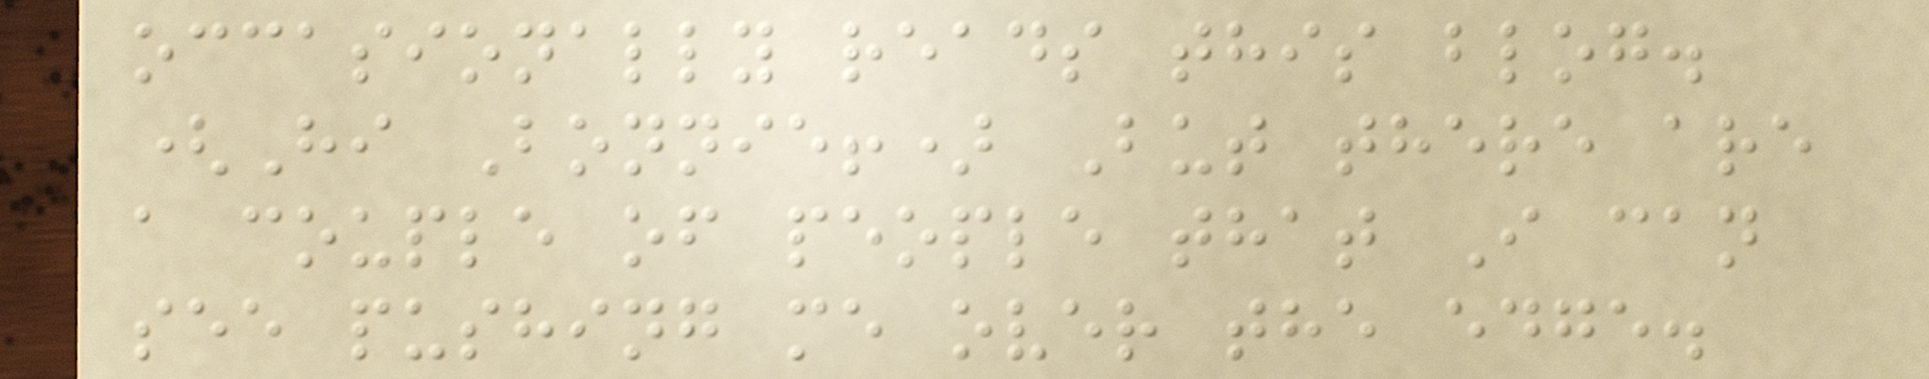occasionally reads this blog.
(Hi Bonnie!) But there are
a couple of people that I can
see pushing me over the edge.
